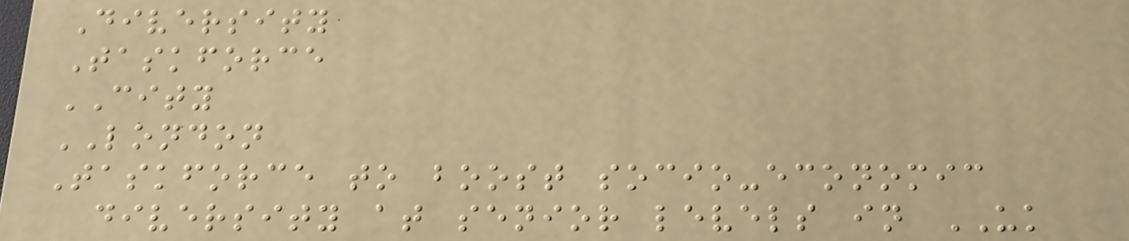Diversity
Taskforce
CITY
LONDON
Taskforce to boost socio-economic
diversity at senior levels in UK
